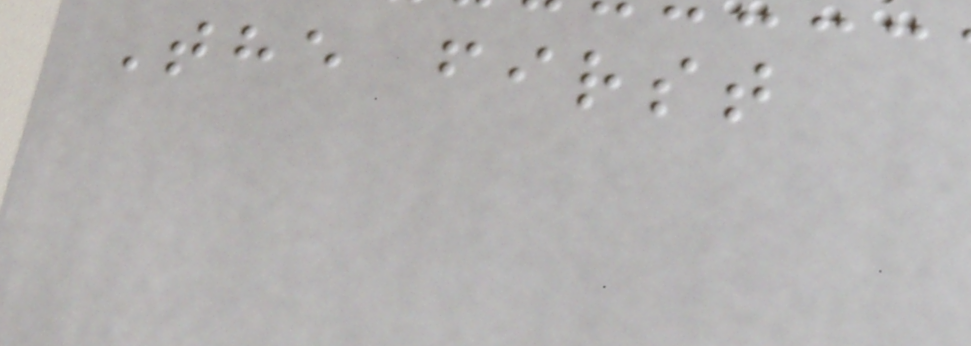The first
